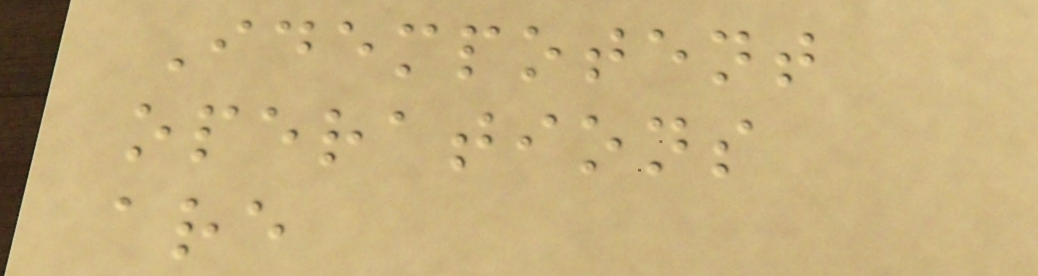Idempotent
operations
are
